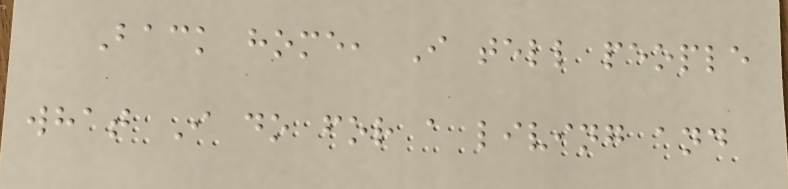Back home, I tell people
what I do for a living and
